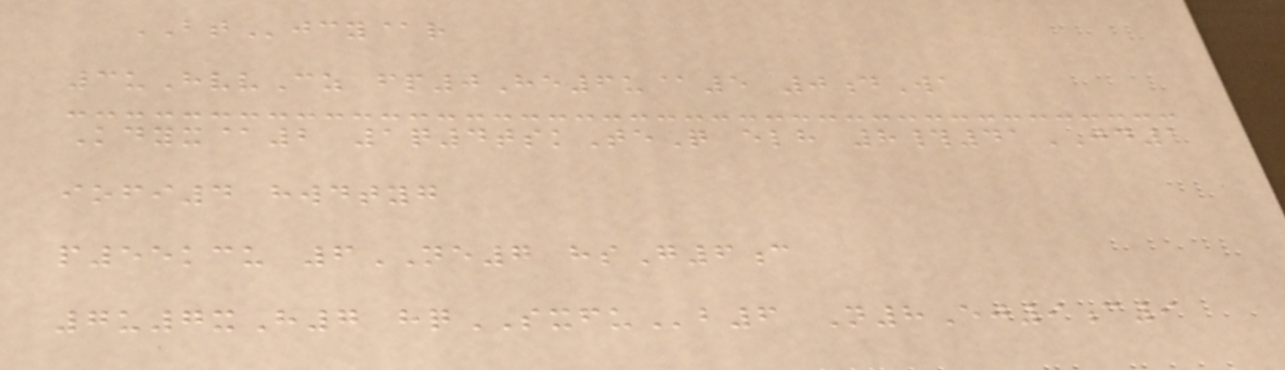BTjcy@r
3uHvvCz fp0He6u@5 0dWa
Kdyx@2 1q4tskTeQ elh 8#41JD1
iofi4 hwdtyg
p55kcu 6NE7 hsG6c
7u7xH7 hqSXFUb6 N8Ej9c9
